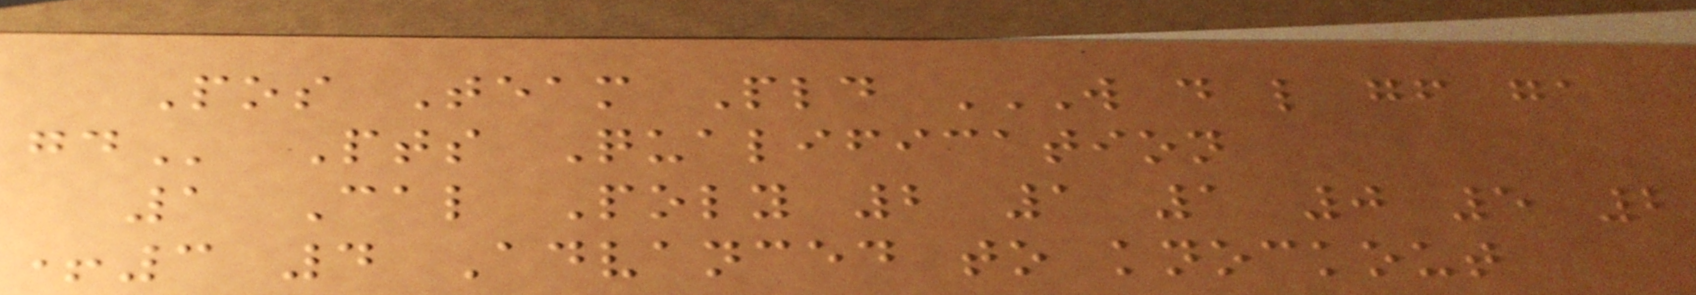Pos Team Pld W D L GF GA
GD Pts Qualification
1 Cal Poly 2 1 1 0 5 2
+3 4 Advanced to knockout
